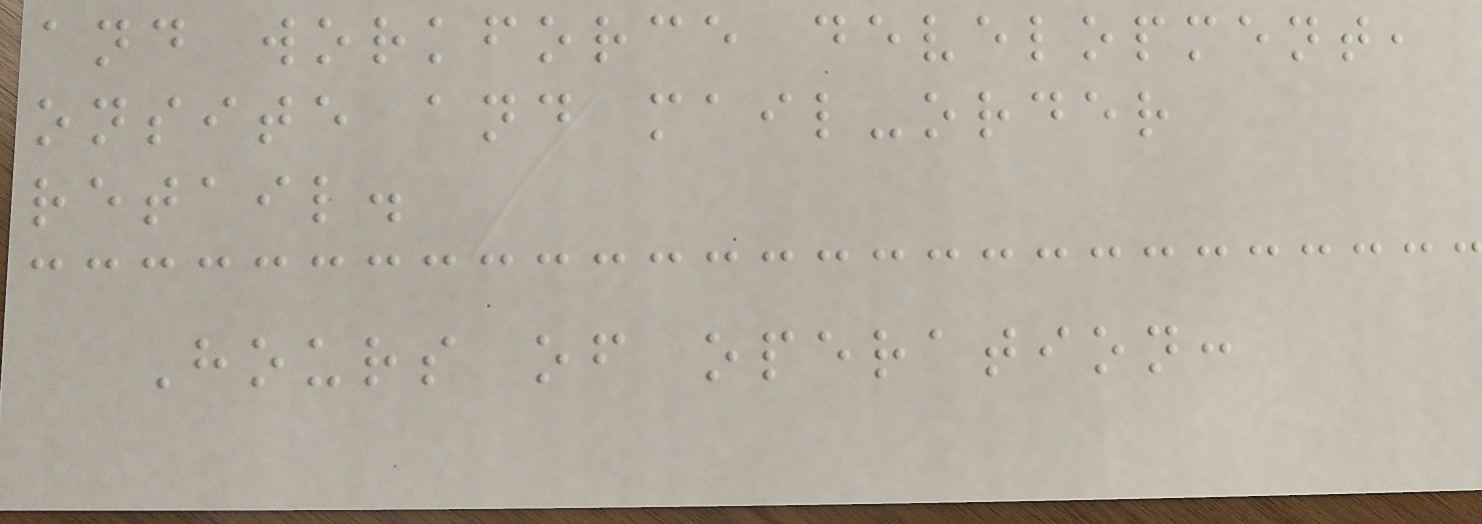and workforce development,
onsite and mail-order
retail.
Hours of operation:
